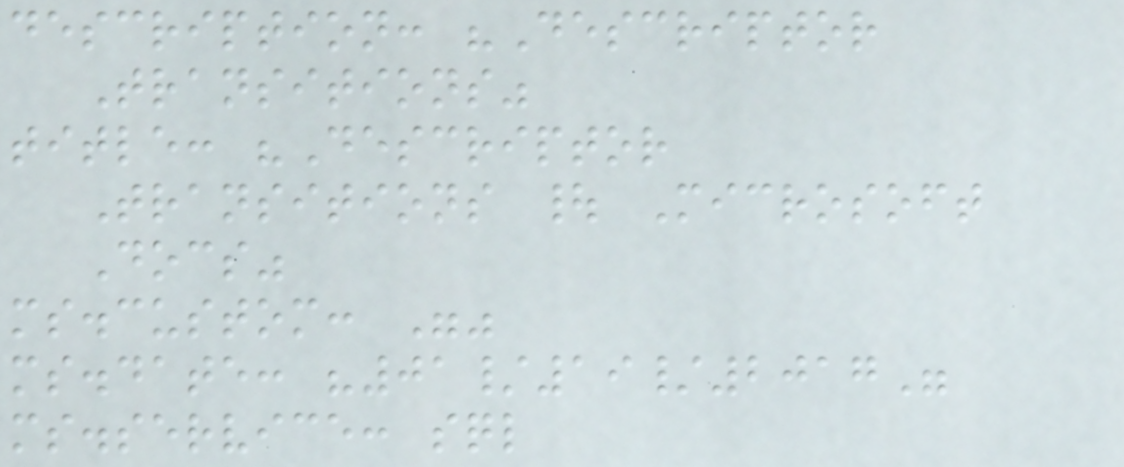description: "Descriptor
Transitions"
title: "Descriptor
Transitions | Microsoft
Docs"
ms.custom: ""
ms.date: "01/19/2017"
ms.service: sql
